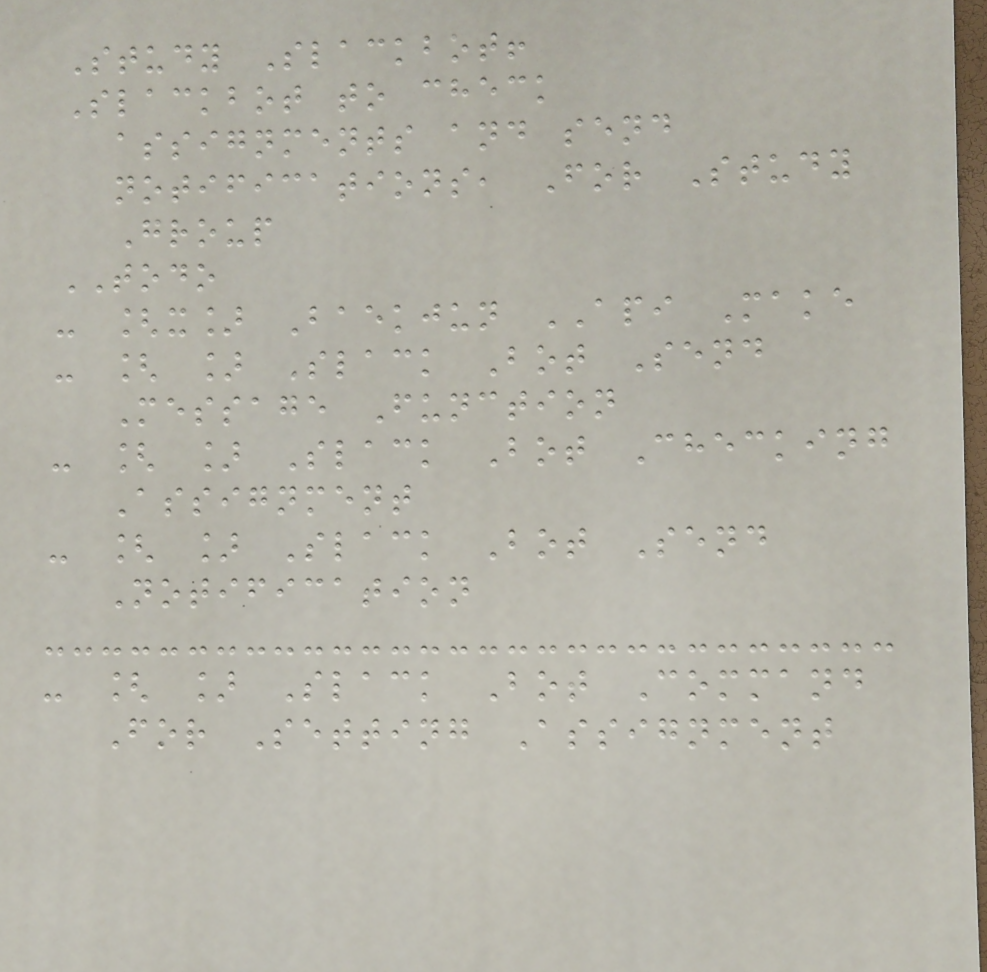Study Slackbot!
Slackbot to check
assignments and send
notifications, For Study
Group
TODO
- [x] Baekjun API Make
- [ ] Slack Bot Send
Message Function
- [ ] Slack Bot Checking
Assignment
- [ ] Slack Bot Send
Notification
- [ ] Slack Bot Command
For Setting Assignment
